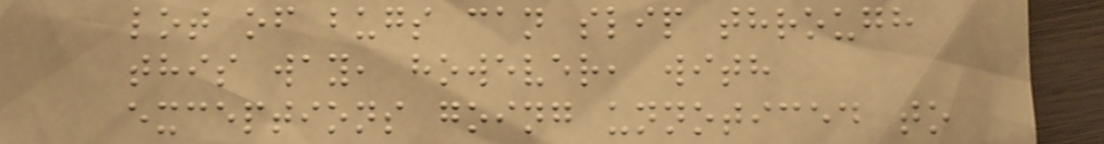lot of bugs can slip through
this way, however, with
exceptions going unnoticed to
